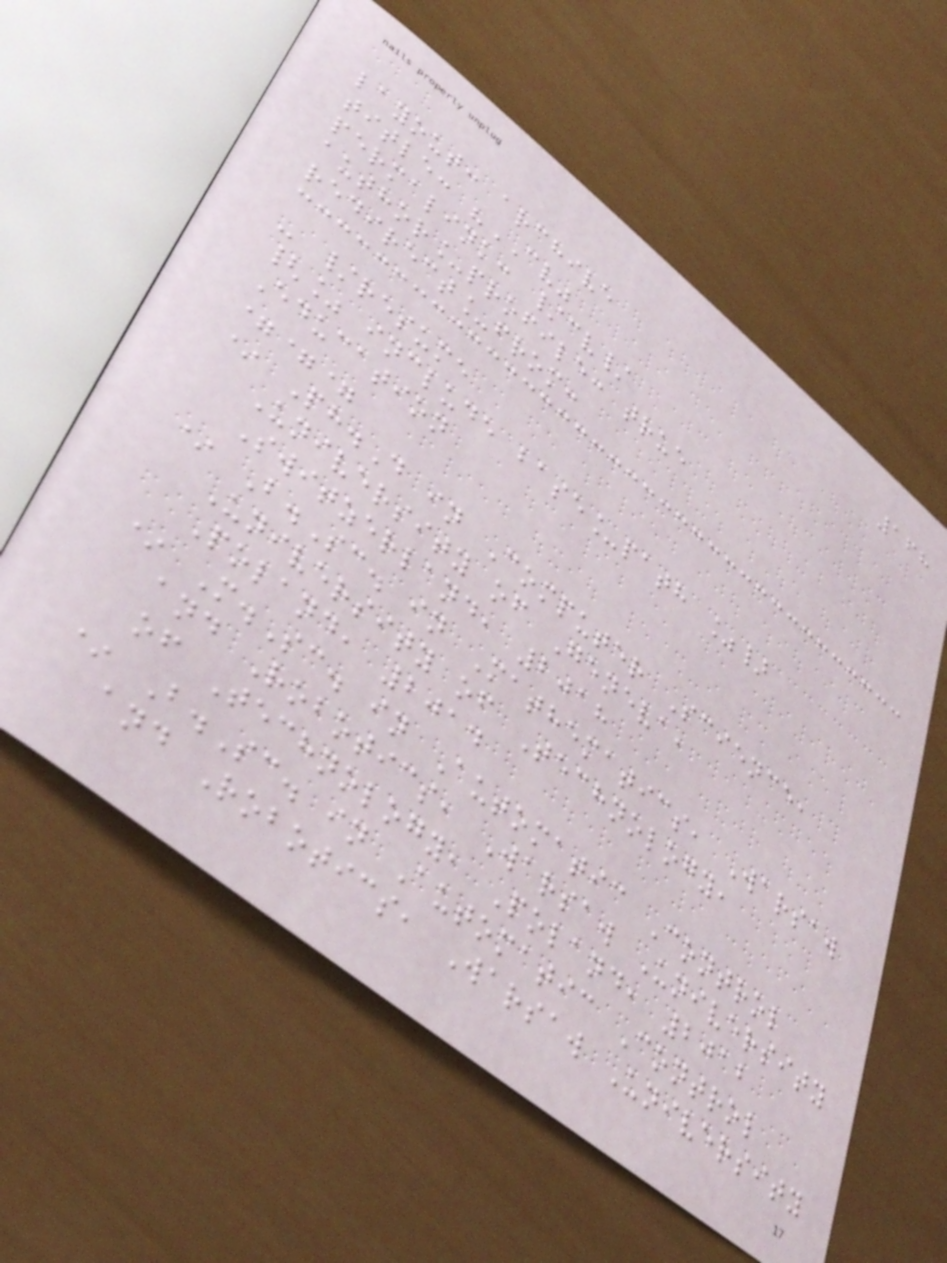168
layout: archive
title: "CV"
permalink: /cv/
author_profile: true
redirect_from:
- /resume
{% include base_path %}
Education
===
* Ph.D in Computer Science,
University of Geneva,
Switzerland, 2018
* B.Sc. in Mathematics, Warsaw
University of Technology,
Poland, 2014
* M.Sc. in Automatic Control
and Robotics, Warsaw University
of Technology, Poland, 2012
* B.Sc. in Automatic Control
and Robotics, Warsaw University
